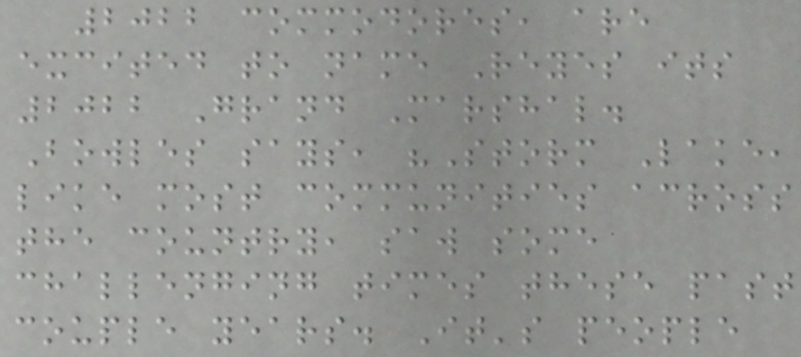2022 commodores, are
excited to name Reyes its
2022 Grand Marshal.
Bowles says, "Storm Lake,
like most communities across
the country, saw some
challenging times these past
couple years. It's people
